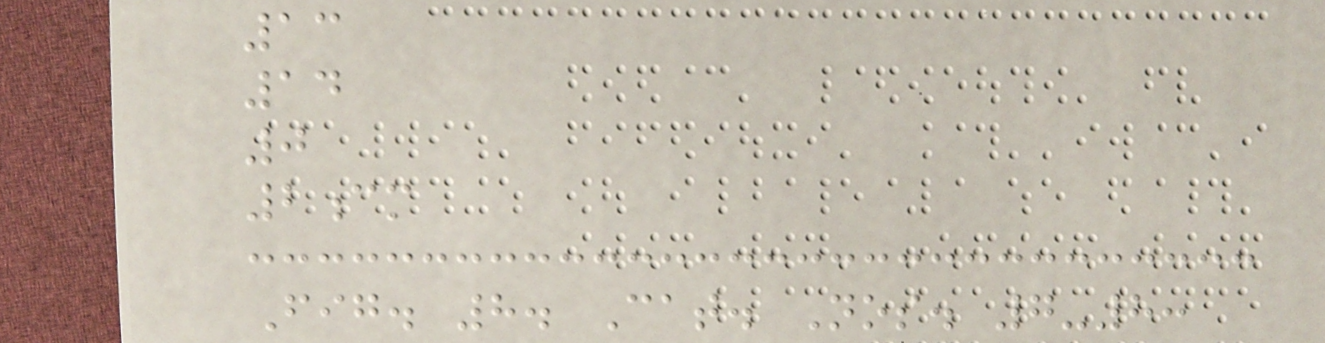13
14
0
2cm
Fig. 8. Cat. Nos. 7-8:
